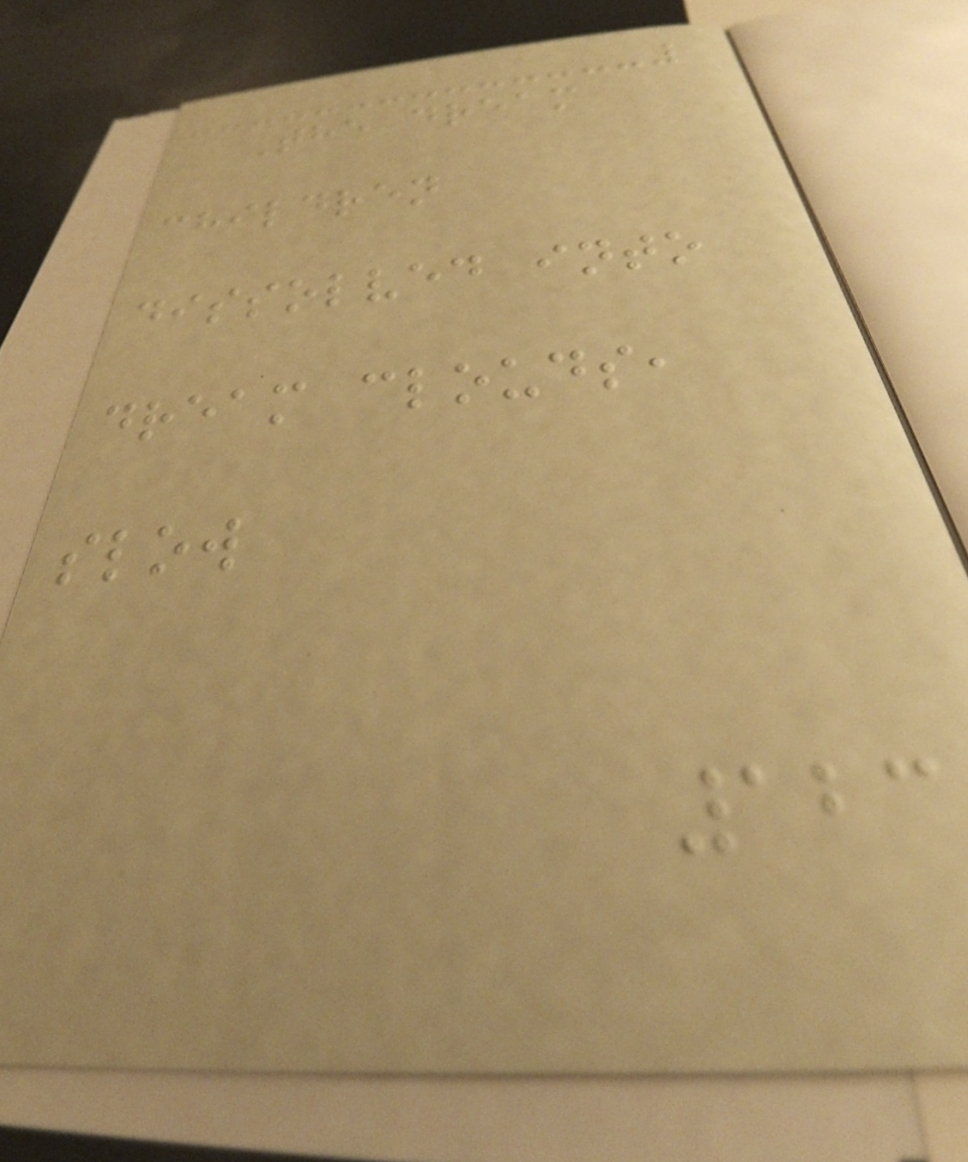The dream
children
dissolved into
dream clouds,
slow
123
